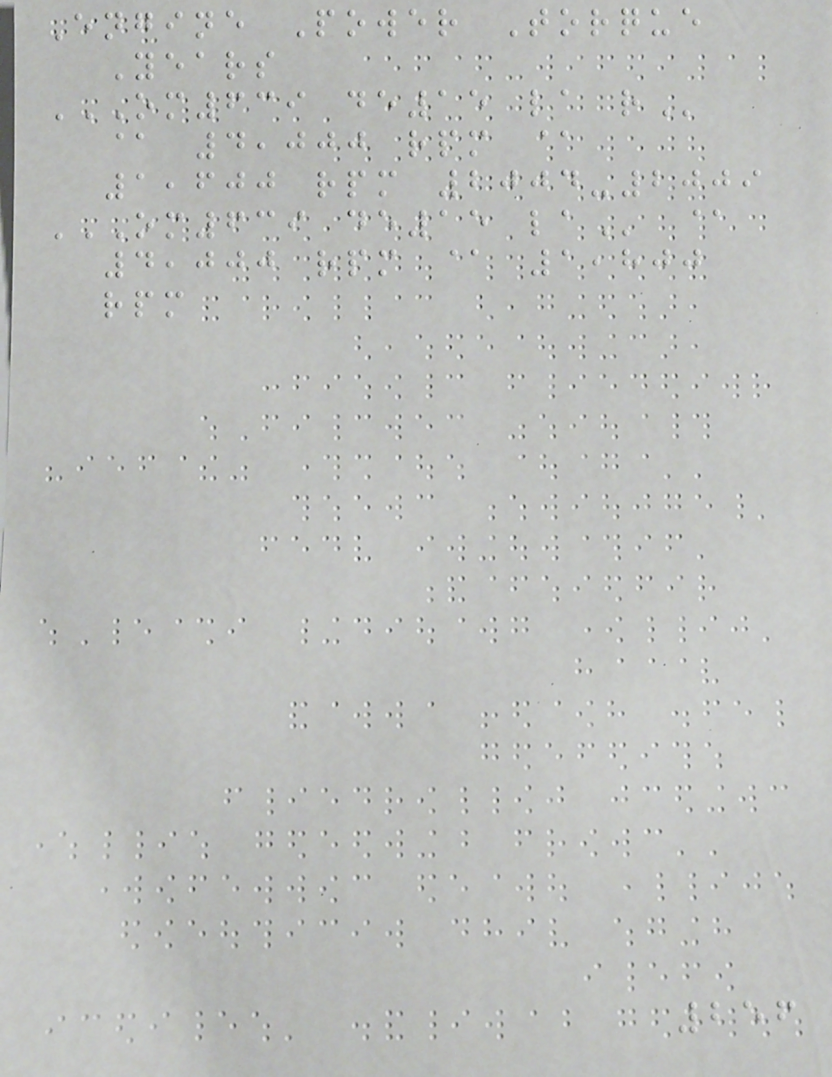Engine Power Torque
Years
OM639 DE15 LA R
@ 4,000 rpm @
1,600 rpm 2004-2009
OM639 DE15 LA @
4,000 rpm @ 1,800
rpm
256
